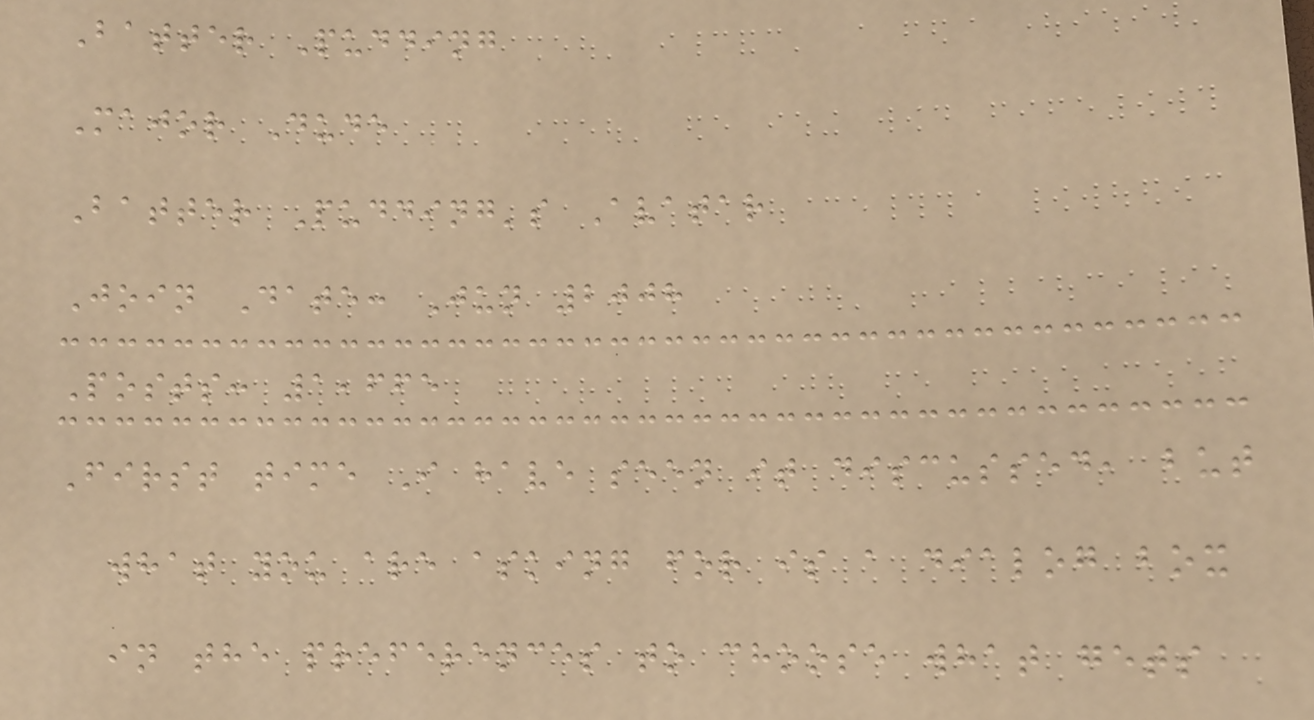Batter Pudding
Major Dude
Batter Pudding's Avatar
Join Date: Jun 2008
Posts: 1,665
First time I have seen it discussed, but
what you are asking for is a dialog box
in the preferences to choose what gets
